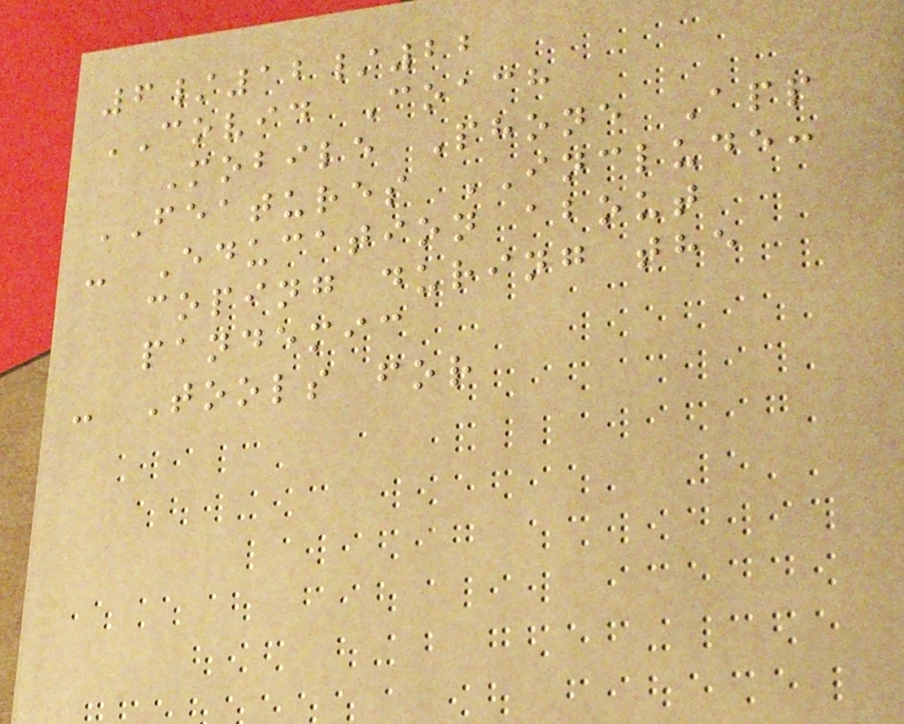6/12/22
COVID Coach
Mobile Phone App
FEATURES INCLUDE:
- Education about
coping during the
pandemic
- Tools for
